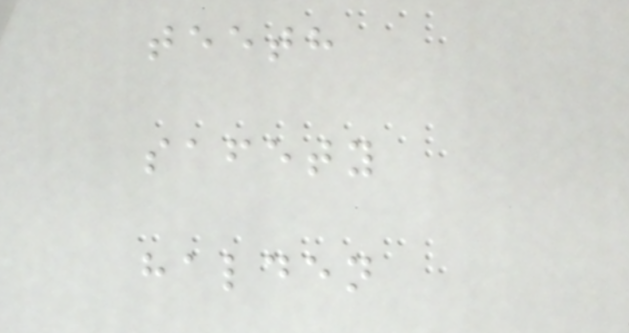teeth
safety
halden
